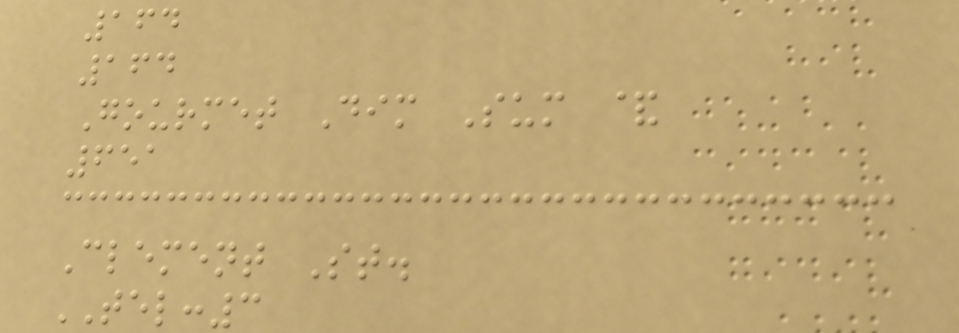164
164
Gourmet Dim Sum &
651
Clement St.
TEL:3
